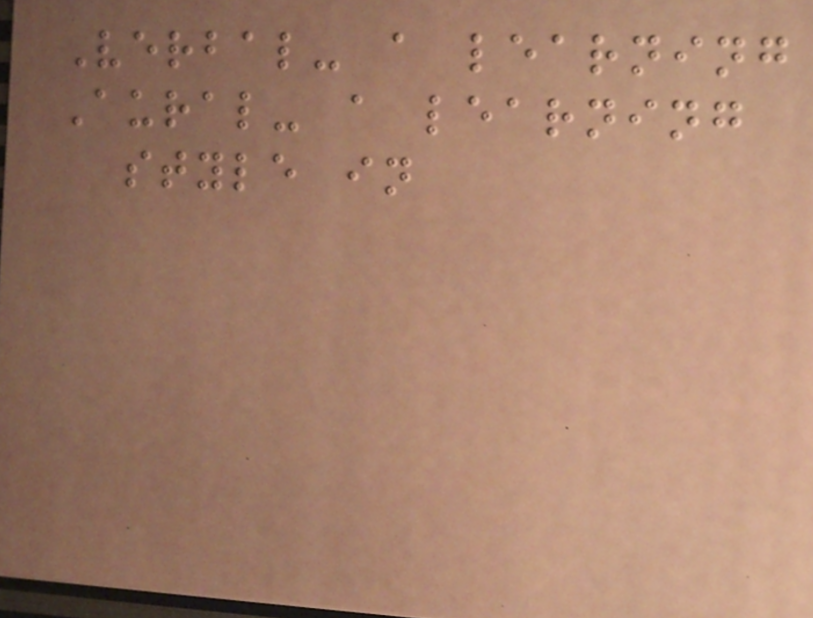Verbal- a learning
Aural- a learning
style in
